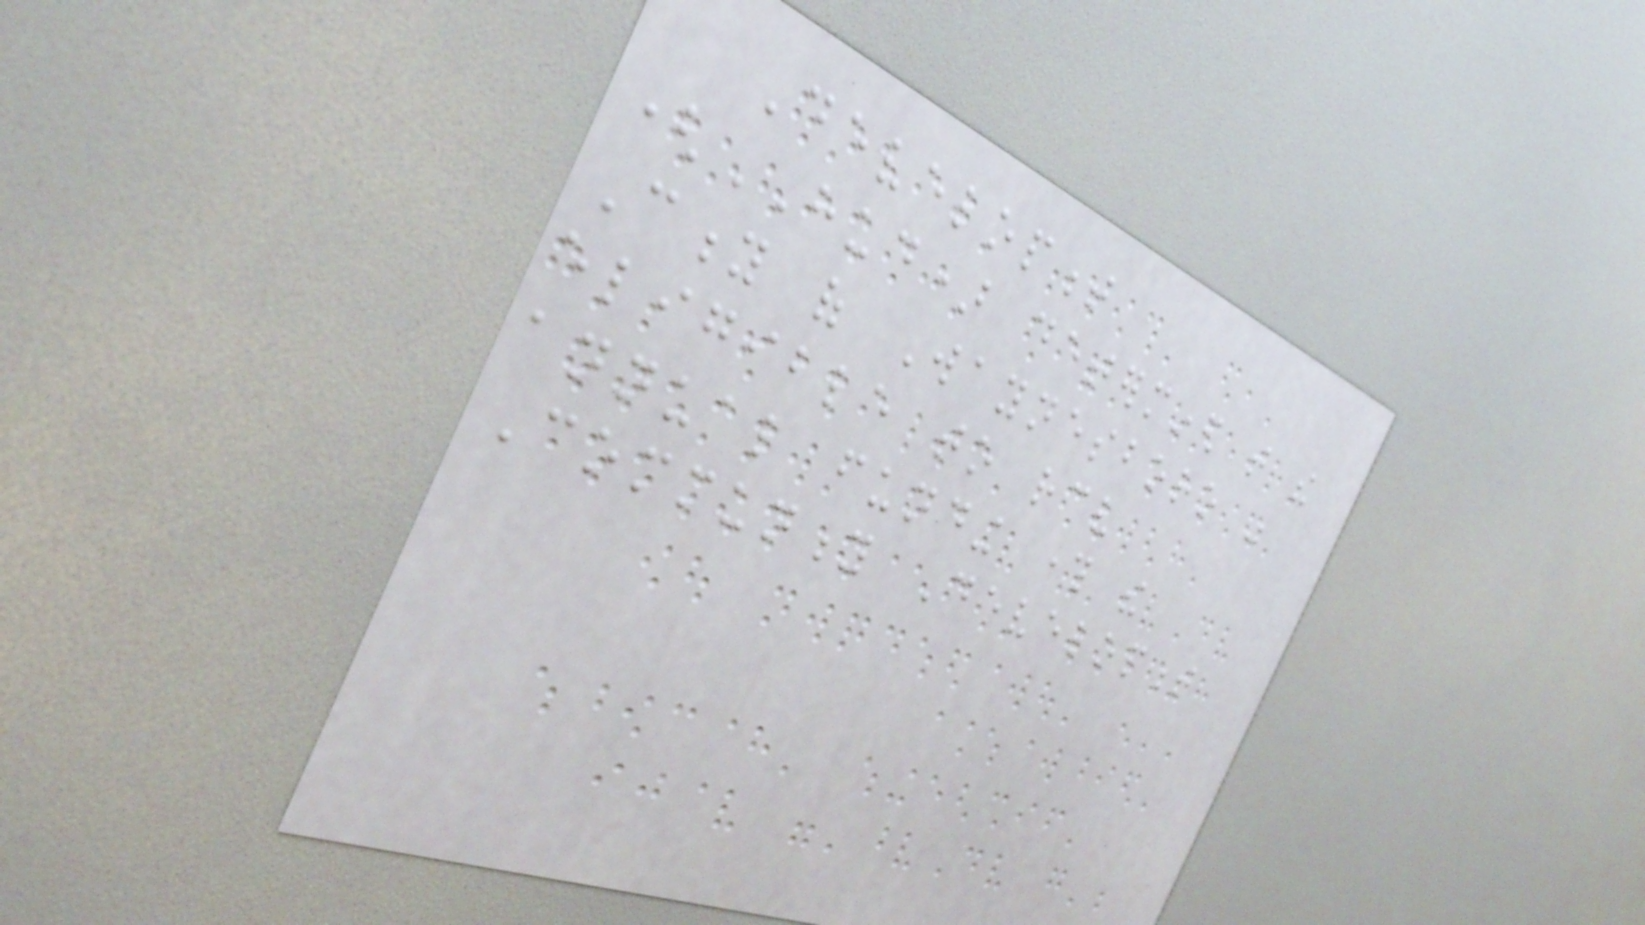Development
(HUD) determined that the
City of Waynesboro was
eligible to receive
annual funding through the
Community Development
